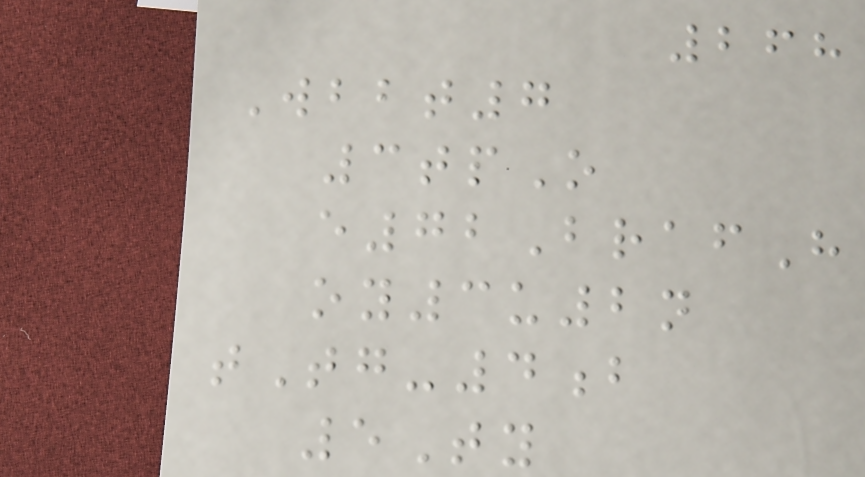268
Wbbt7
3tpO
e72BrafH
oy3u2n
tTg-4b
5Ty
